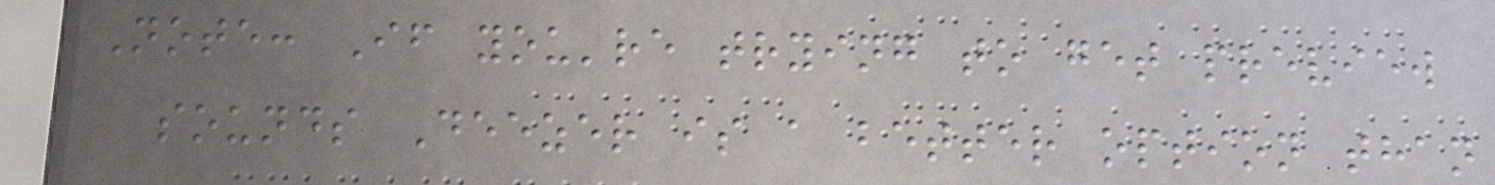Note: If you're trying to get preview
sounds Deezer is a better option than
